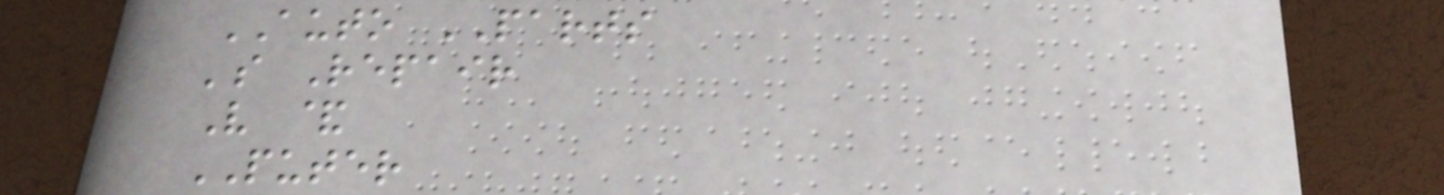AUTO PARTS
's Repair
V &
PUTER
